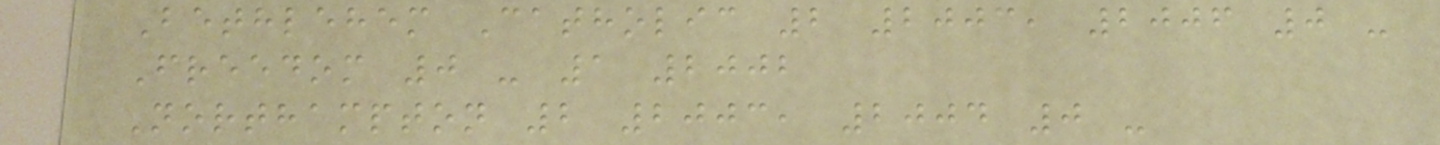Bethlehem Catholic 2 2003, 2006 0 -
Freedom 0 - 1 2002
Northampton 2 2003, 2004 0 -
